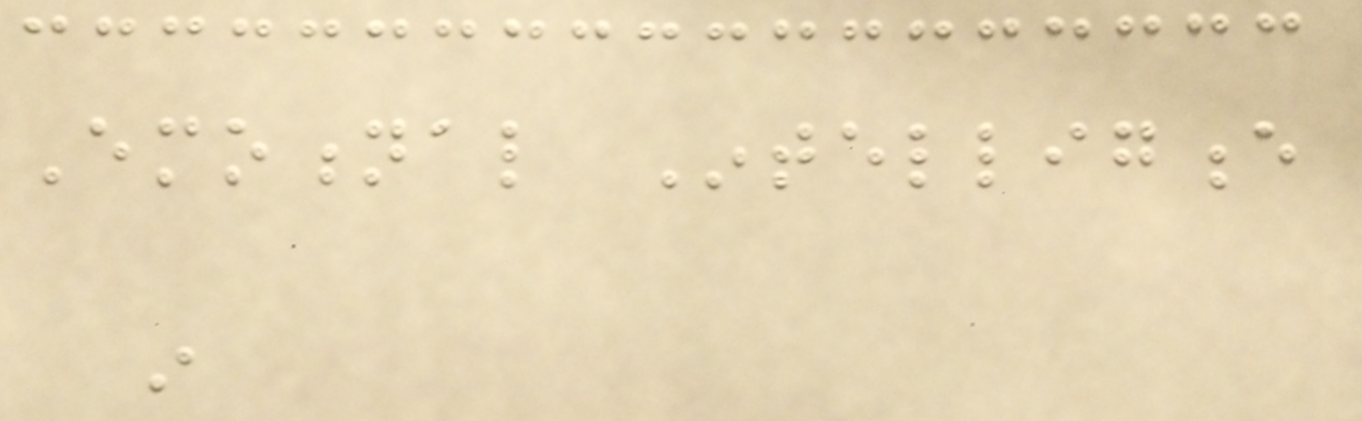Emotional Intelligence
in
